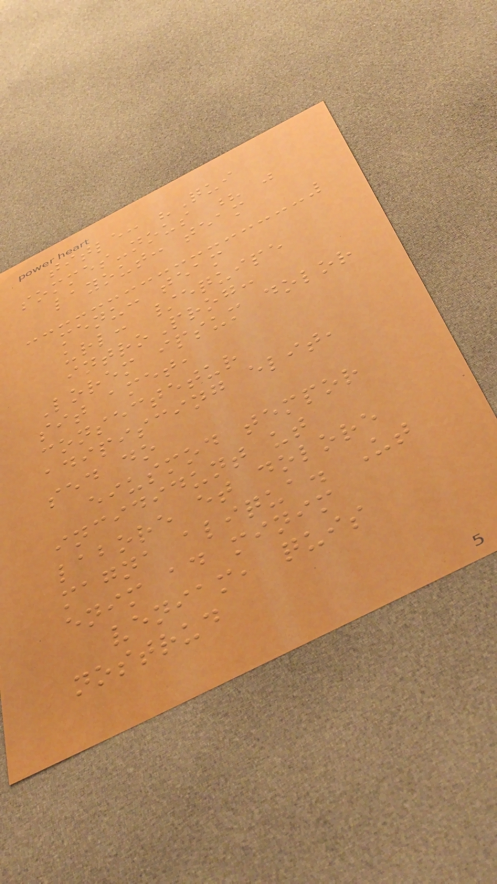title: "Qui
sommes-nous ? "
layout: team
menu: team
url: /equipe
introProg:
Lorem ipsum dolor
sit amet,
consectetur
adipiscing elit,
sed do
eiusmod tempor
incididunt ut
labore et dolore
magna aliqua. Ut
enim ad minim
veniam, quis
nostrud
